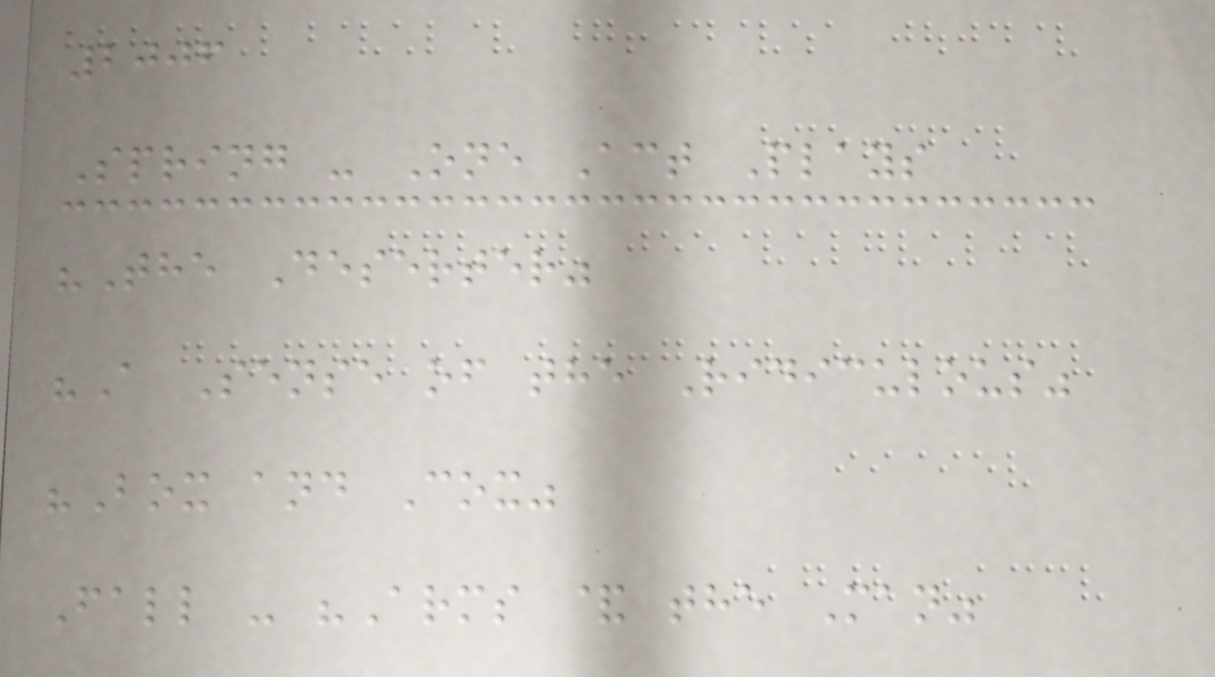2006
Spring - One Act Plays
"The Deserter"
"A Sense of the Ridiculous"
"Box and Cox"
Fall - "Arms & the Man"
